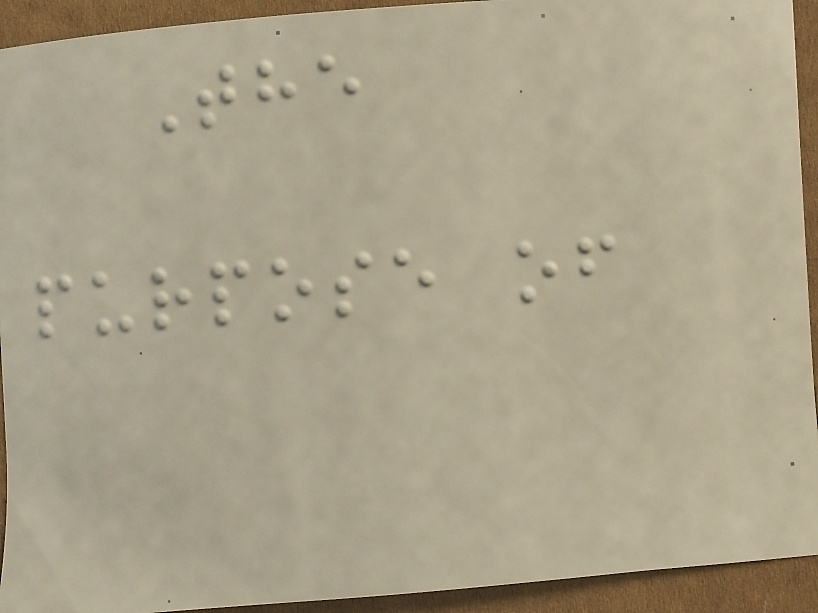The
purpose of
